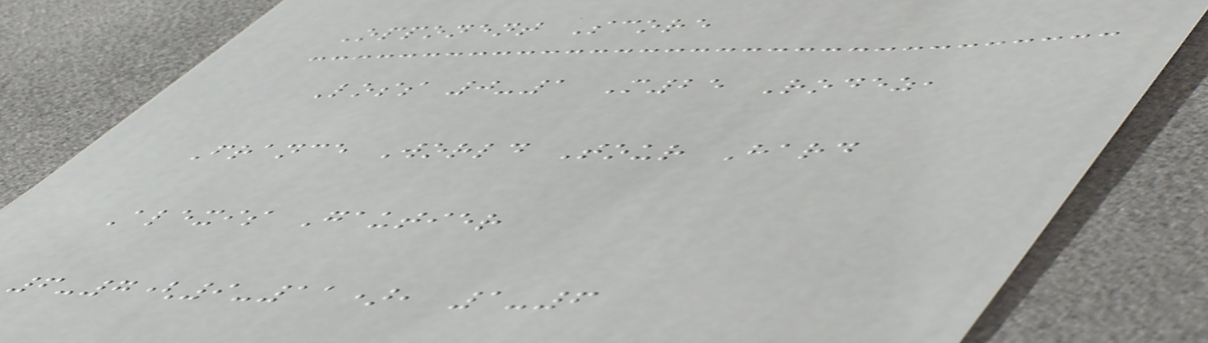Opponent Score
Loss 0-1 M25 Rodez,
France World Tour Hard
Alexis Gautier
6-7(9-11), 1-6
